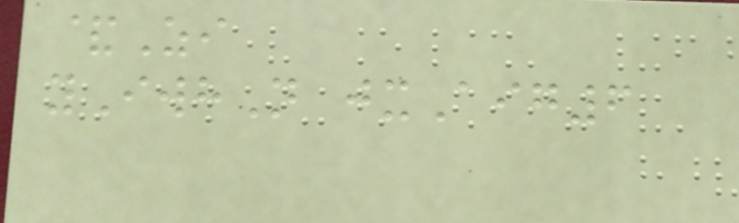&Zi
yIwhN jxAig6
